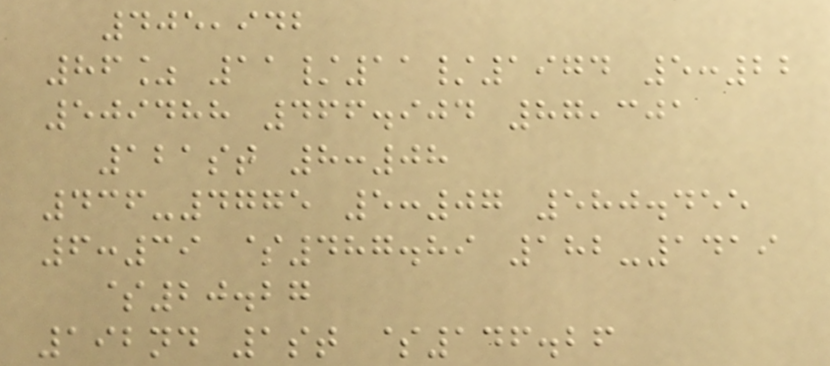405,942
86% 11/11/1974 5:22
509488 466.904 87,301
121st 8:08
436-4775 5:07 580.455
6:39 $487.89 182-1419
$20.27
192nd 1st $146.26
